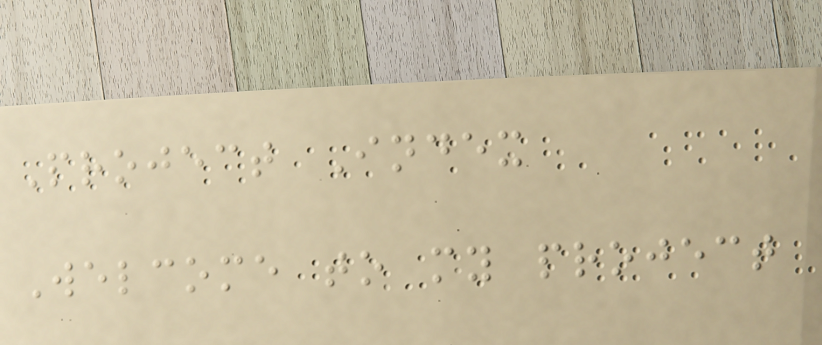Project Index
Welcome to my project
